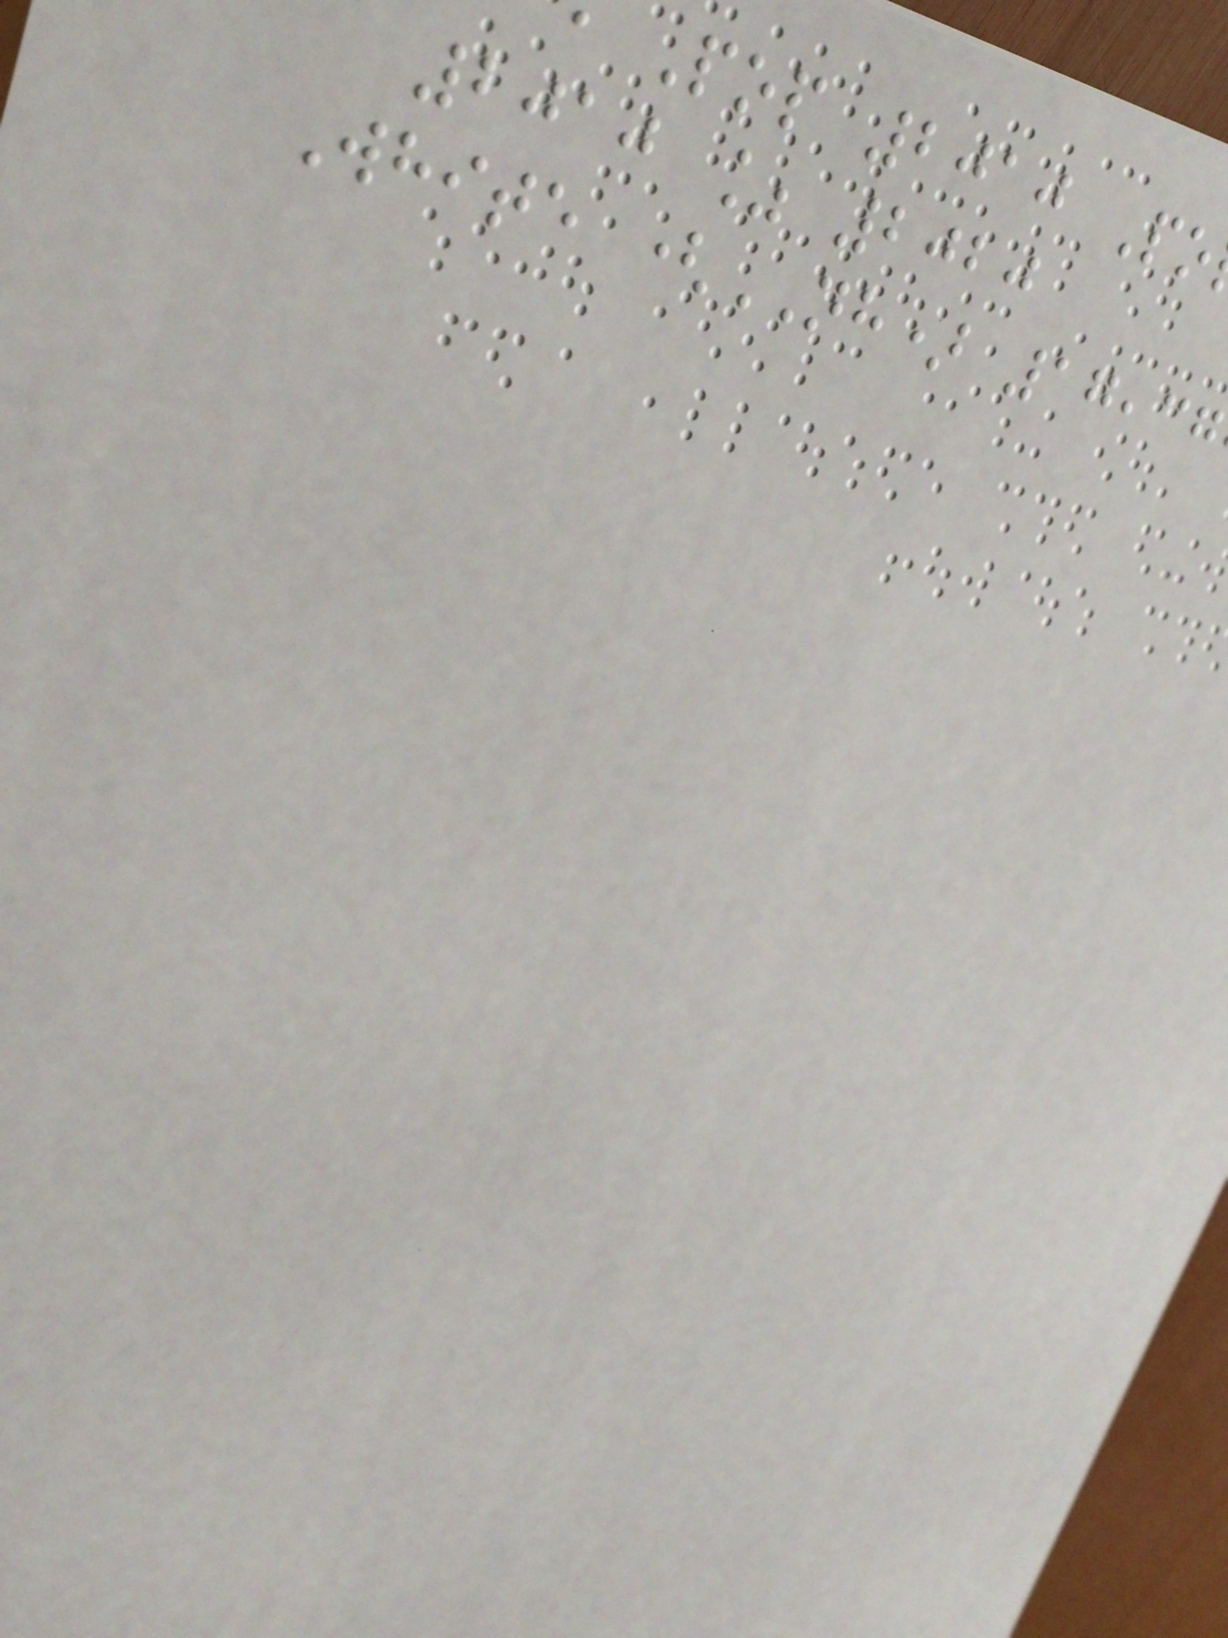Pop 2010 Po
2010 % 2020
White (NH) 17,37
